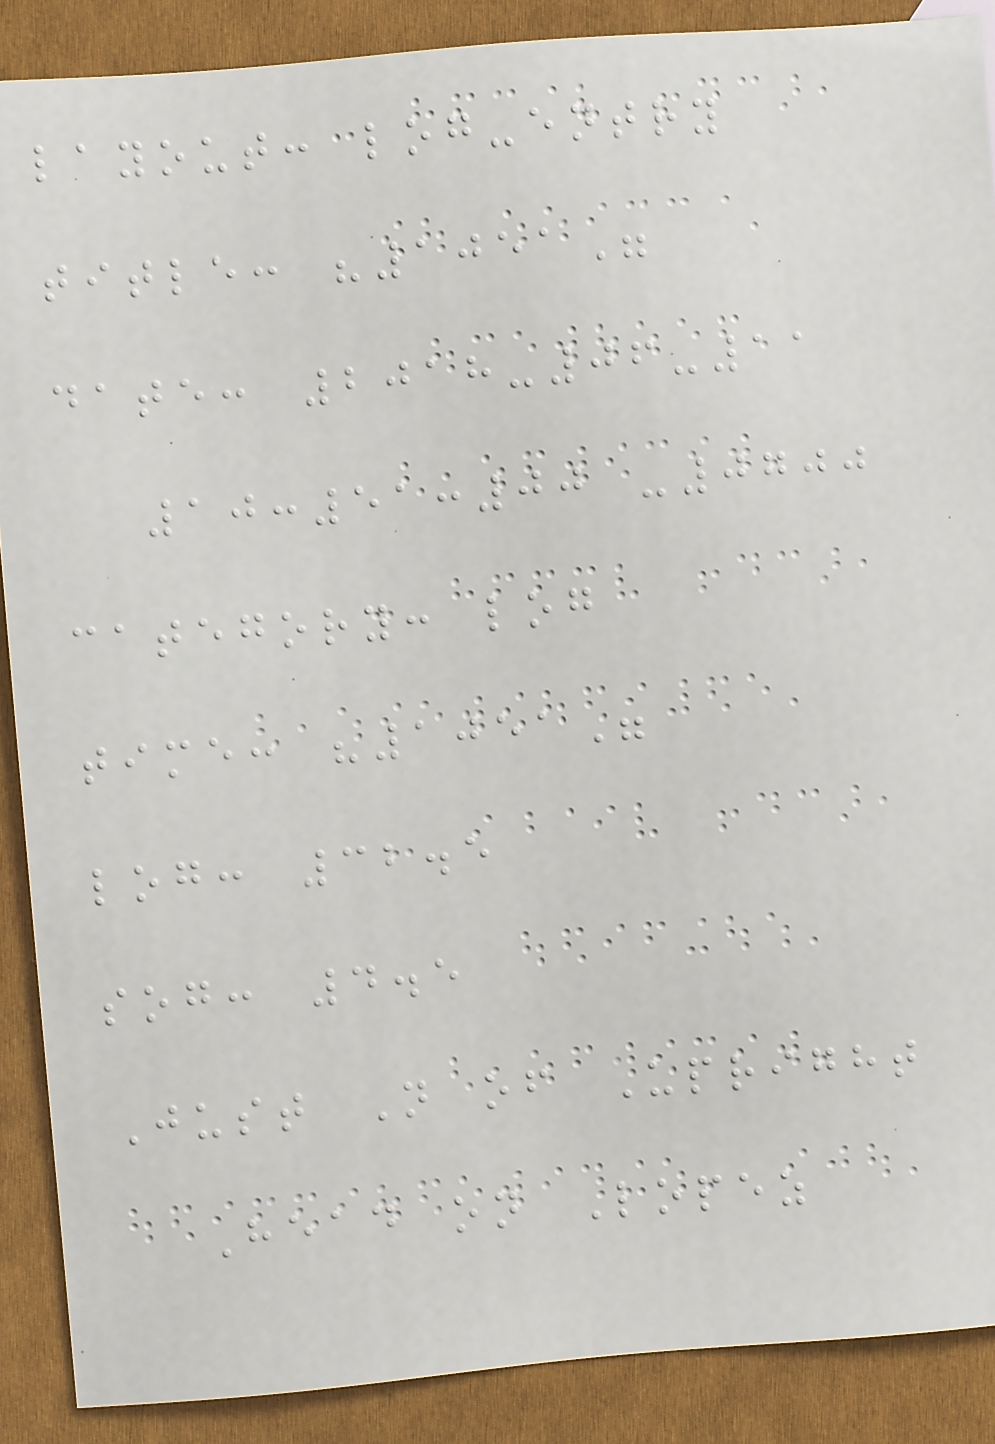layout: log-entry
title: "1051"
date: 2018-06-11
10:51:00 -0700
category: log
time: "1051"
log: 32.5
sog: 4.5
Just N of Upright
Head on Lopez
